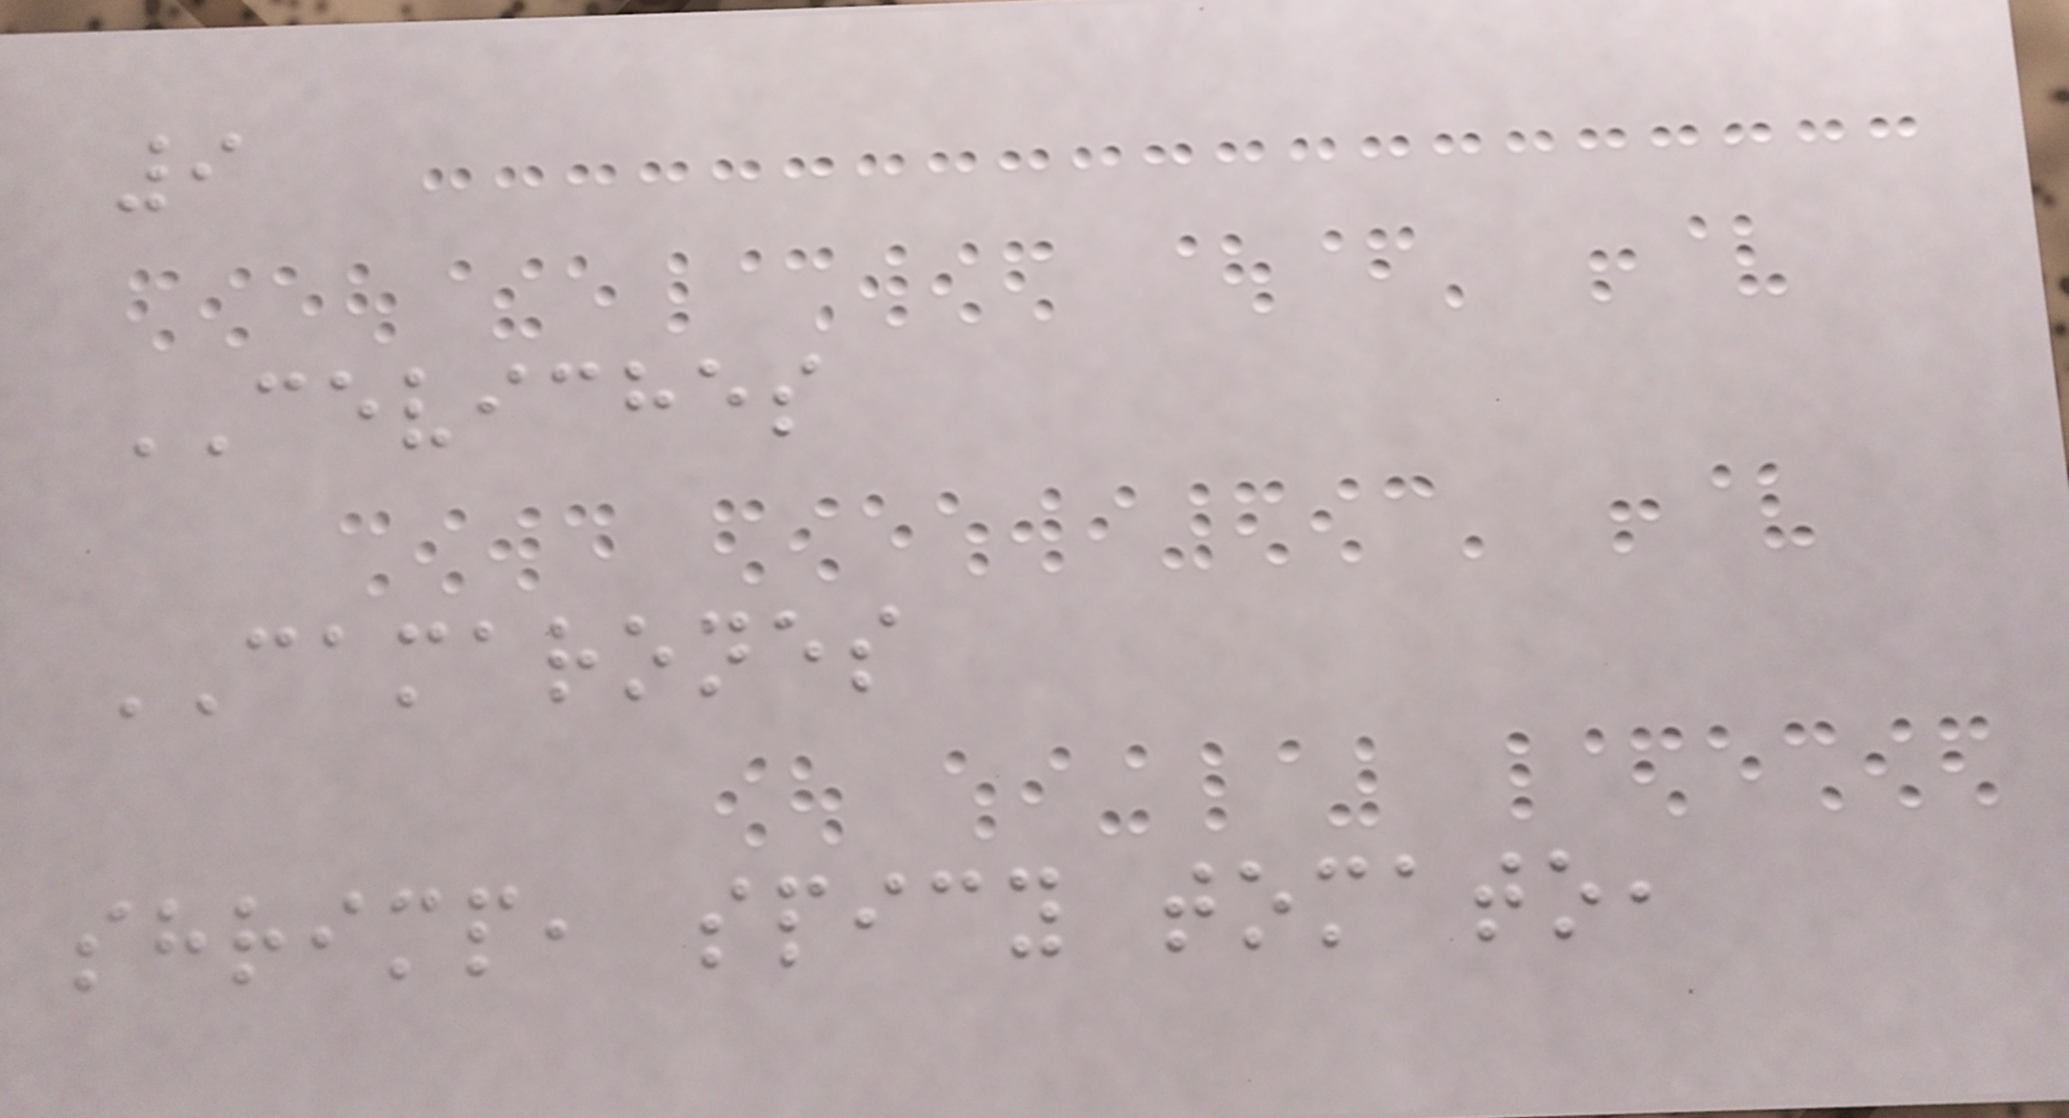9
CEVICHES
CAMARONES
shrimp, spicy tomato,
